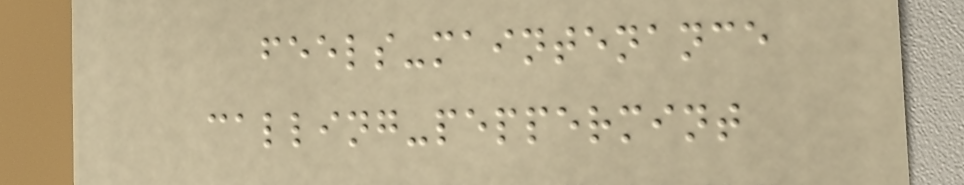feels-maintenance
calling-peppermint
